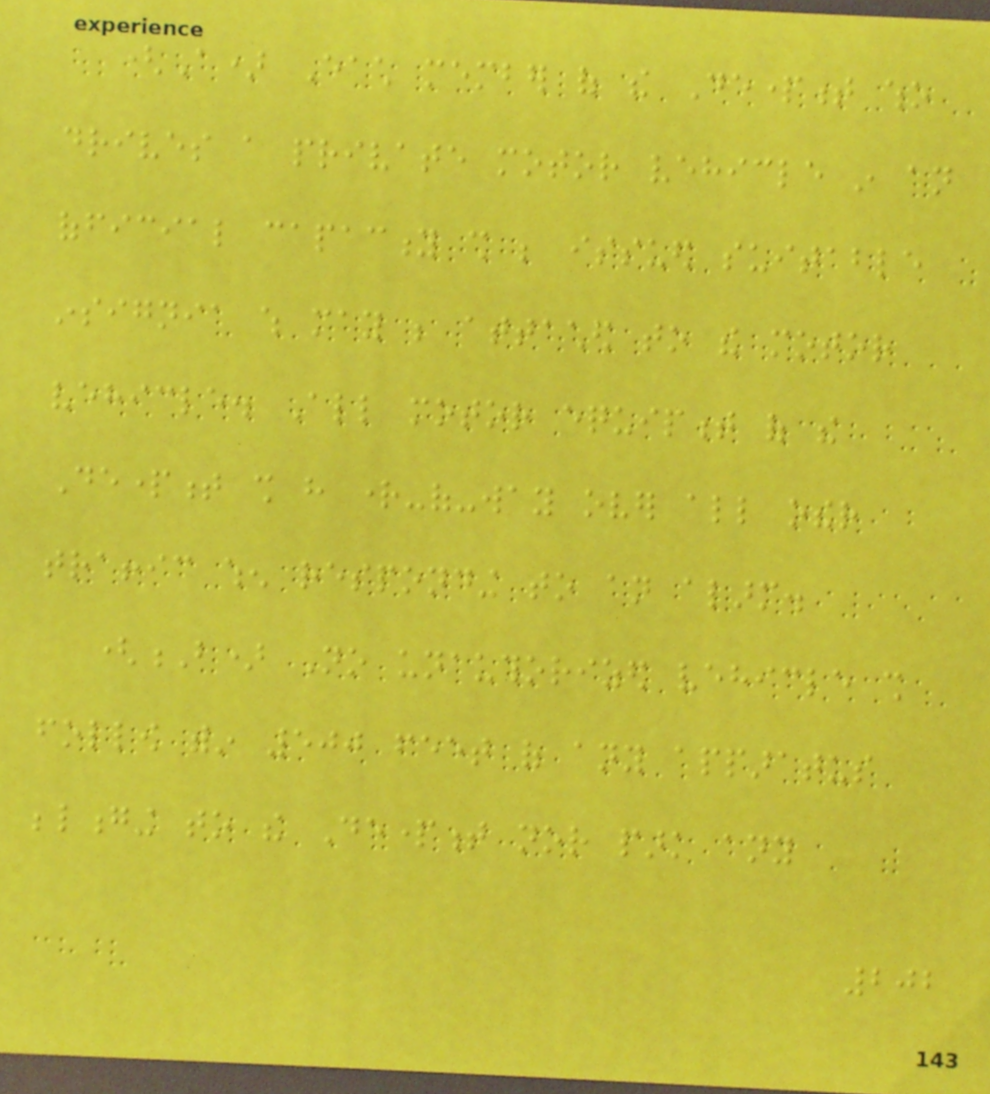(A) Each member of the Department who
drives a private motor vehicle in an
official capacity shall be issued suitable
insignia which may be attached to the motor
vehicle. All motor equipment of the
Department shall have right-of-way over all other
traffic when responding to an alarm.
(B) No unauthorized vehicle shall
follow within 500 feet of any apparatus
belonging to the Department nor park any
202
